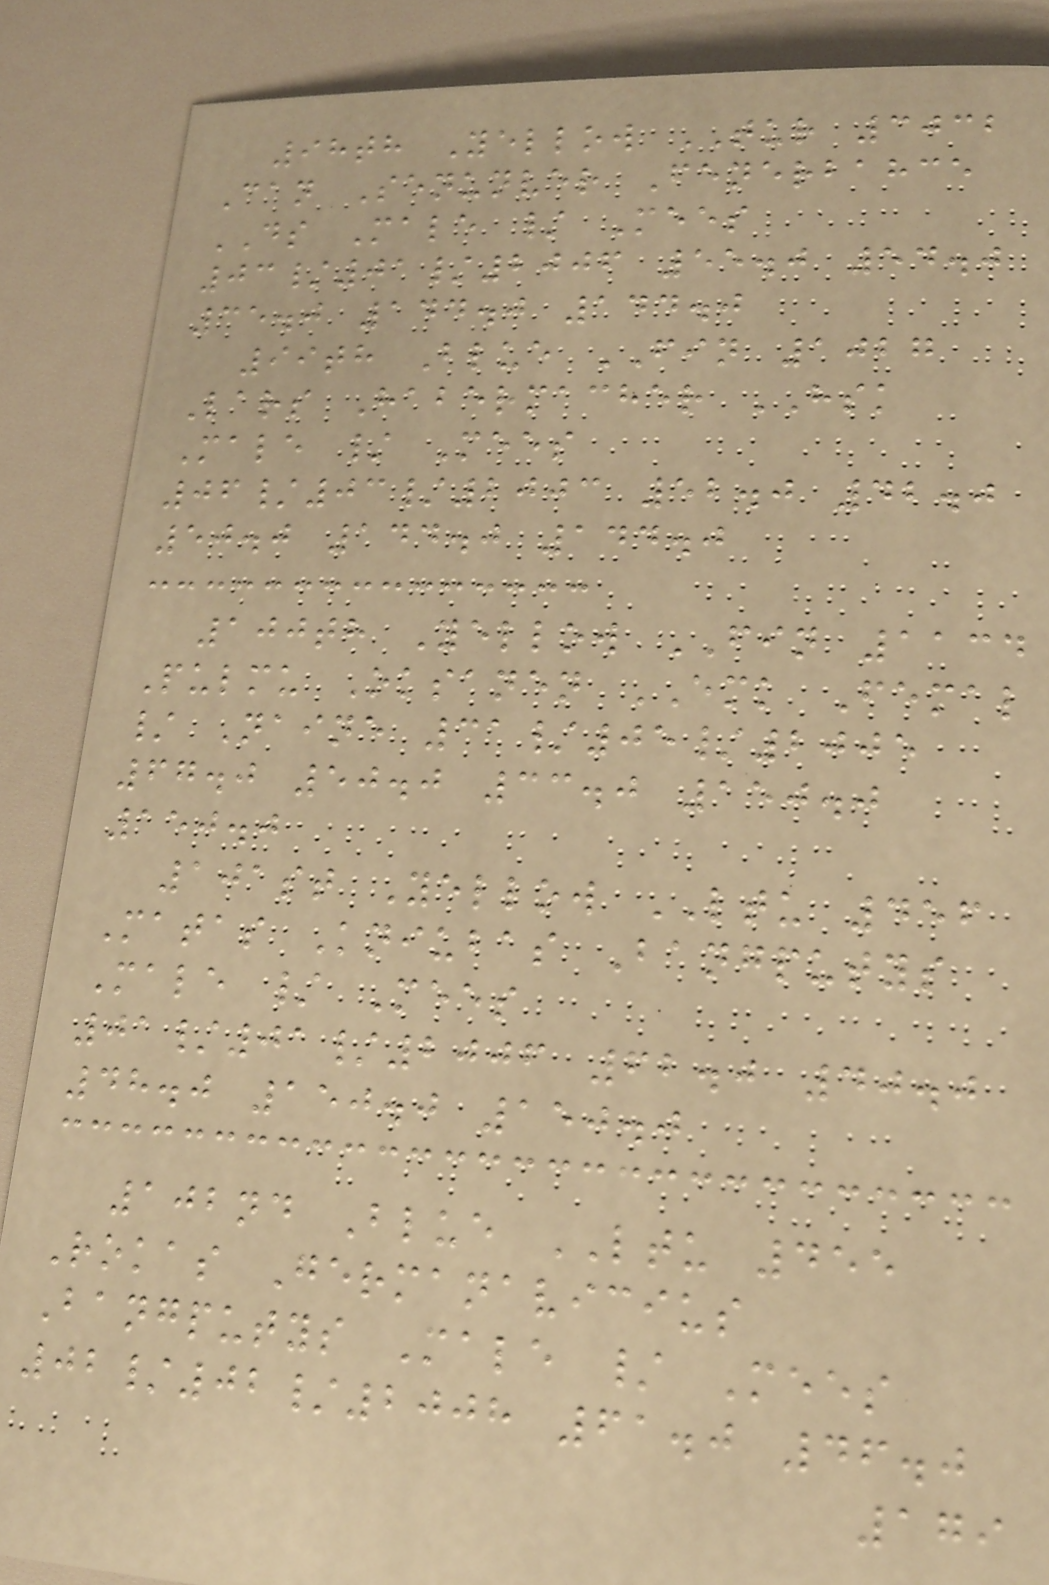98th Yellow TUR 3032
Can Senunver Fenerbahce
DS Male / Mees
03/01/2006 55.0 54.0
35.0 144.0 144.0
99th Blue FIN 1027
Lars Habermacher HSK
Male / Mees
06/03/2003 52.0 42.0
50.0 144.0 144.0
100th Yellow FIN 1134
Pulmu Oksanen EMK Femal
/ Naine 31/05/2005
67.0 50.0 33.0 150.0
150.0
101st Yellow LTU 456
Matas Kniubas Bangputys
Male / Mees
01/01/2006 62.0 40.0
48.0 150.0 150.0
102nd Blue LTU 455
Rokas Germanavicius
Bangputys Male / Mees
02/02/2008 61.0 46.0
179
